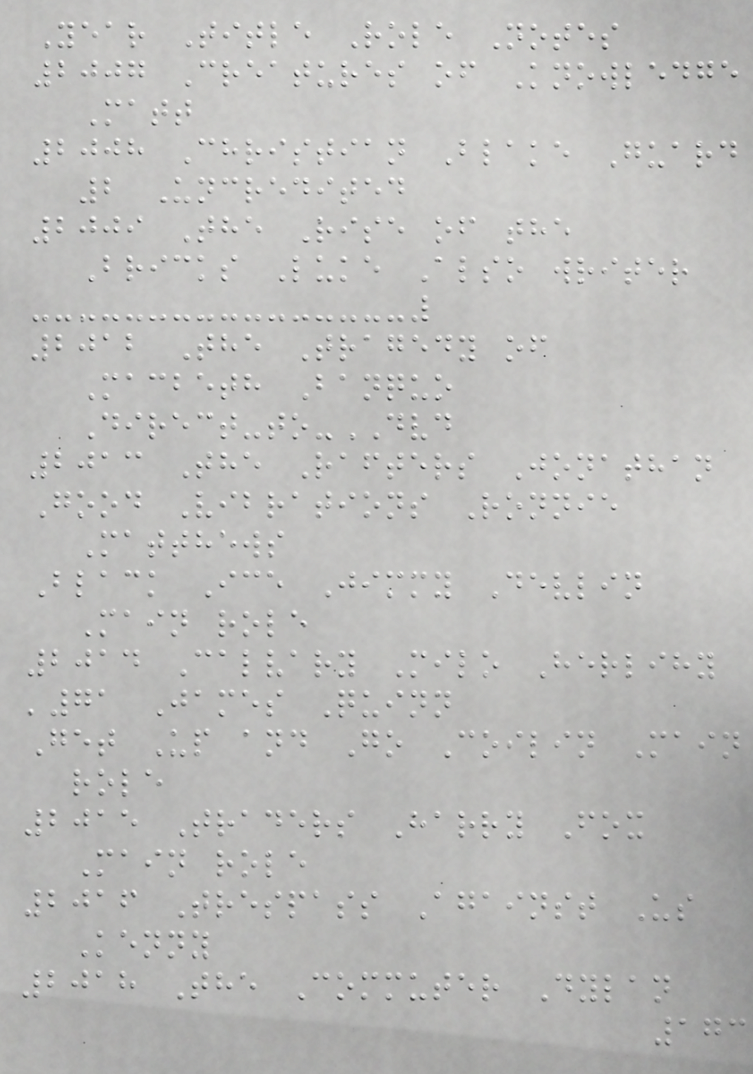Year Title Role Notes
2007 Creatures of Knowledge
Matt
2008 Christian Blake Guard
2 Uncredited
2009 The Rise of the
Bricks Luke Also writer
2012 The Tragedy of
Macbeth Banquo
Direct-to-DVD
2013 The Rafters Jonathan
Good Vibrations Ronnie
Matthews
Black Ice Jimmy Devlin
Main role
2014 Calvary Milo Herlihy
'71 James Quinn
Get Up and Go Coilin Main
role
2015 Traders Harry Fox
Main role
2016 Trespass Against Us
Kenny
2018 The Commuter Dylan
173
